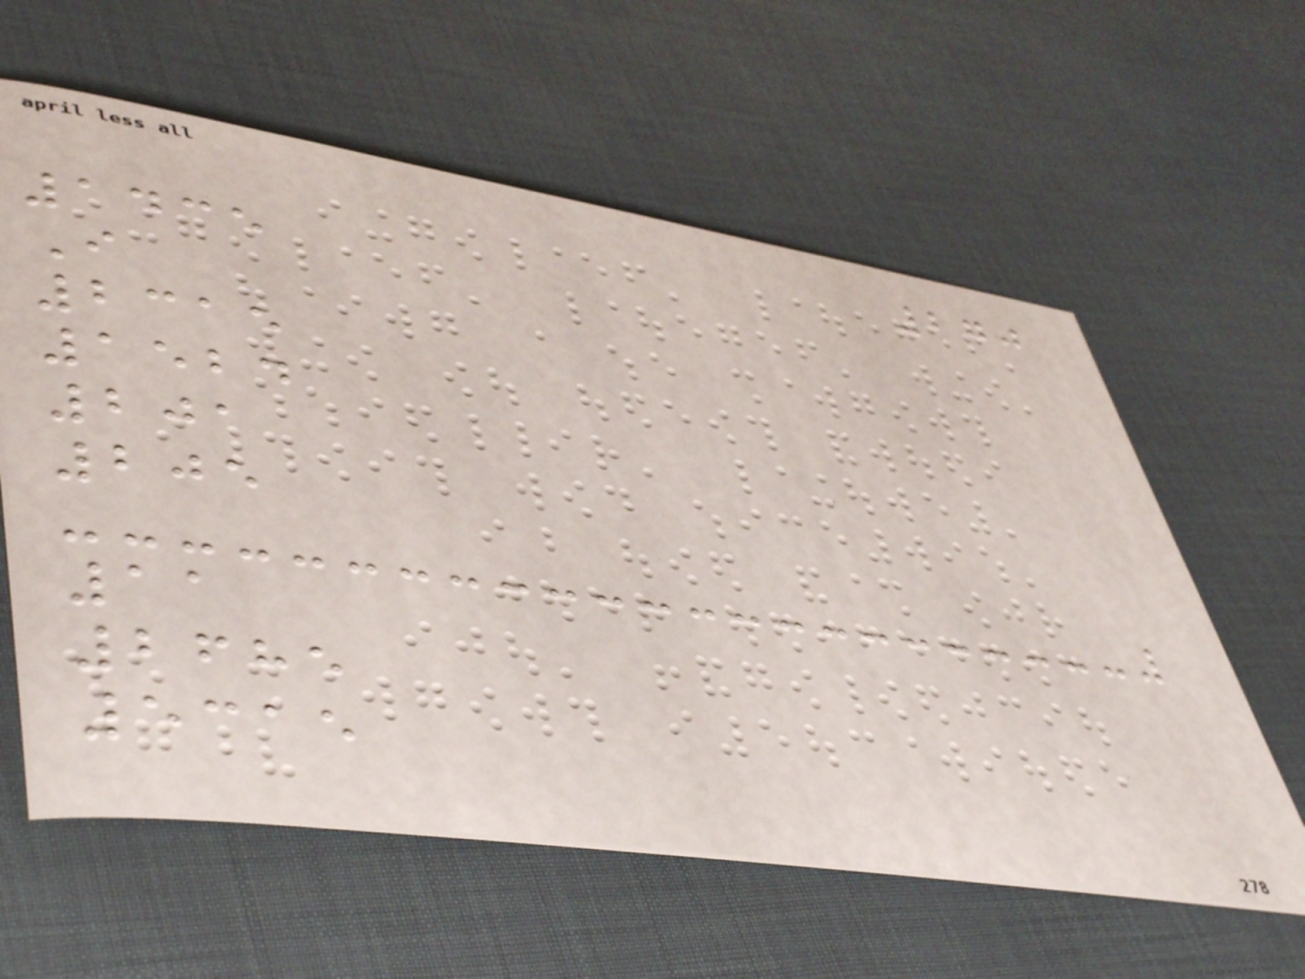270
1435
I
2315
1524
201
205
11
2685
5315
